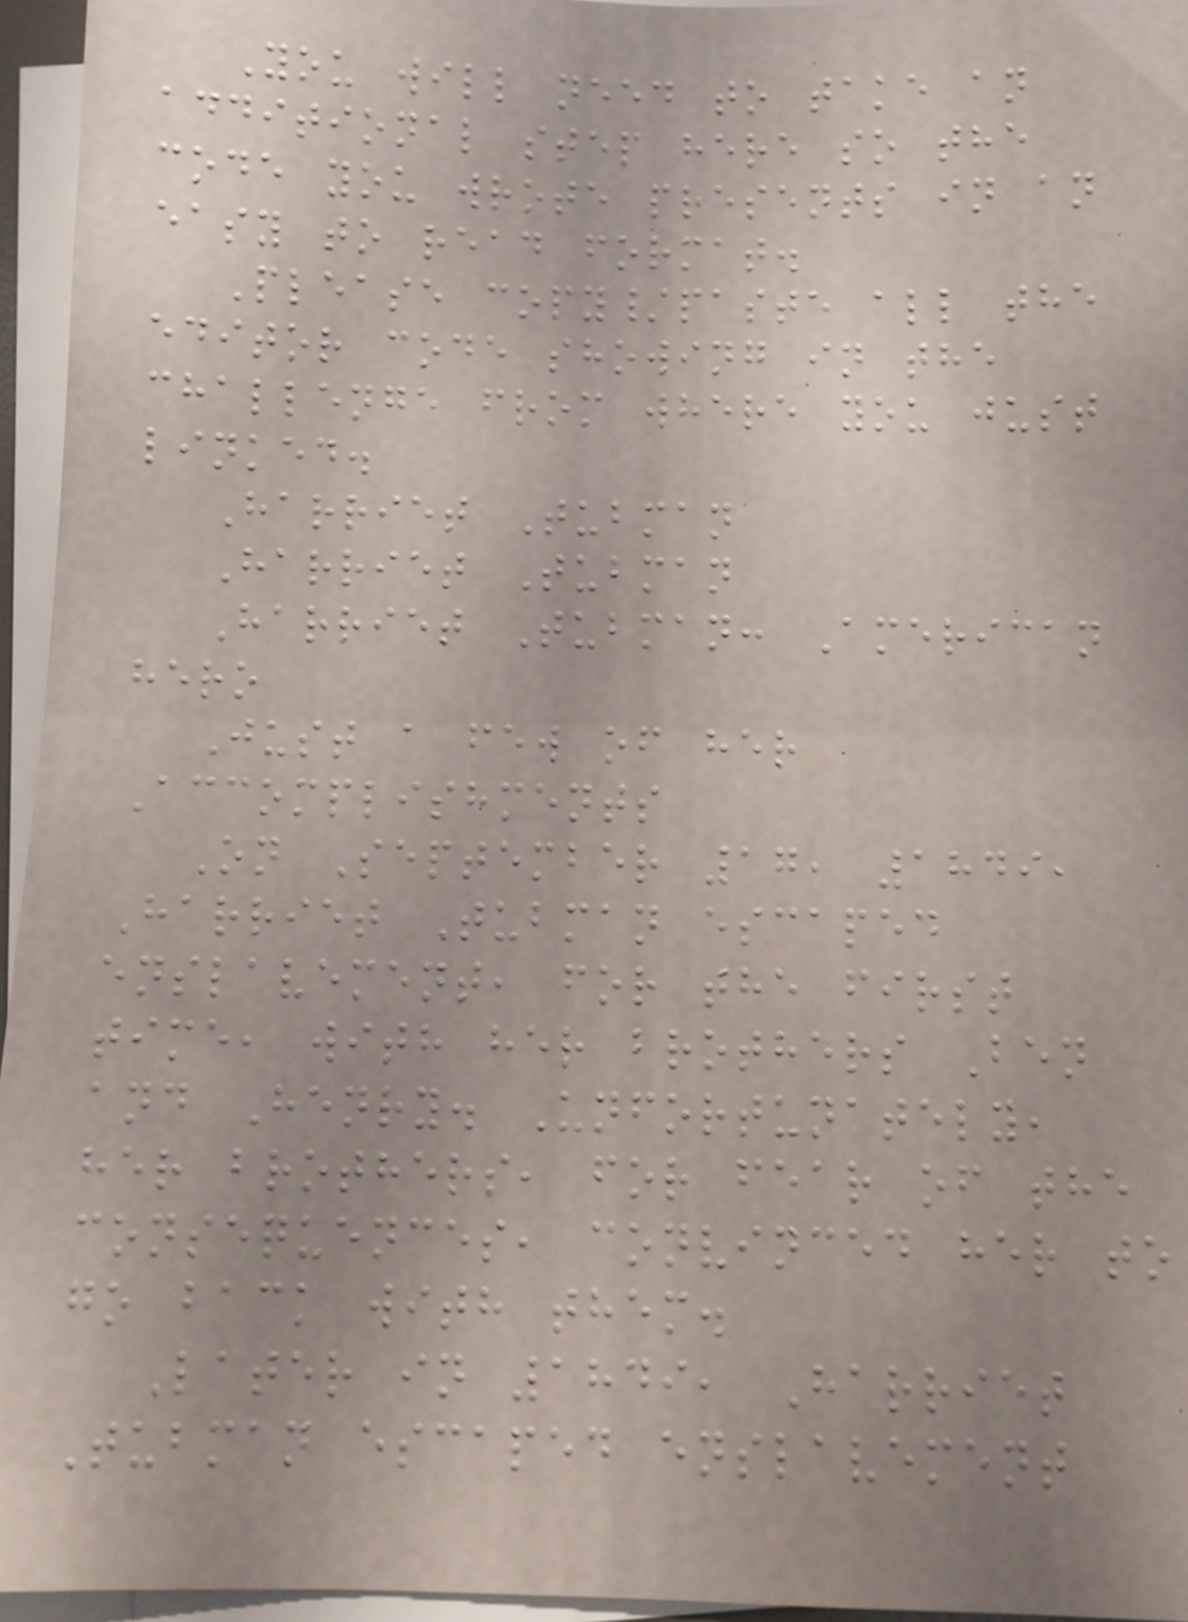You will need to take an
additional step here so the
code you wrote presents in an
easy to read format.
Please copy/paste all the
editor code showing in the
challenge from where you just
linked.
Harriet Tubman
Harriet Tubman
Harriet Tubman: American
hero
Just a few of her
Accomplishments
On September 17, 1849,
Harriet Tubman escaped
enslavement, for the first
time, with her brothers Ben
and Henry. Unfortunately,
her brothers, for fear of the
consequences, convinced her to
go back with them.
Later in 1849, Harriet
Tubman escaped enslavement
